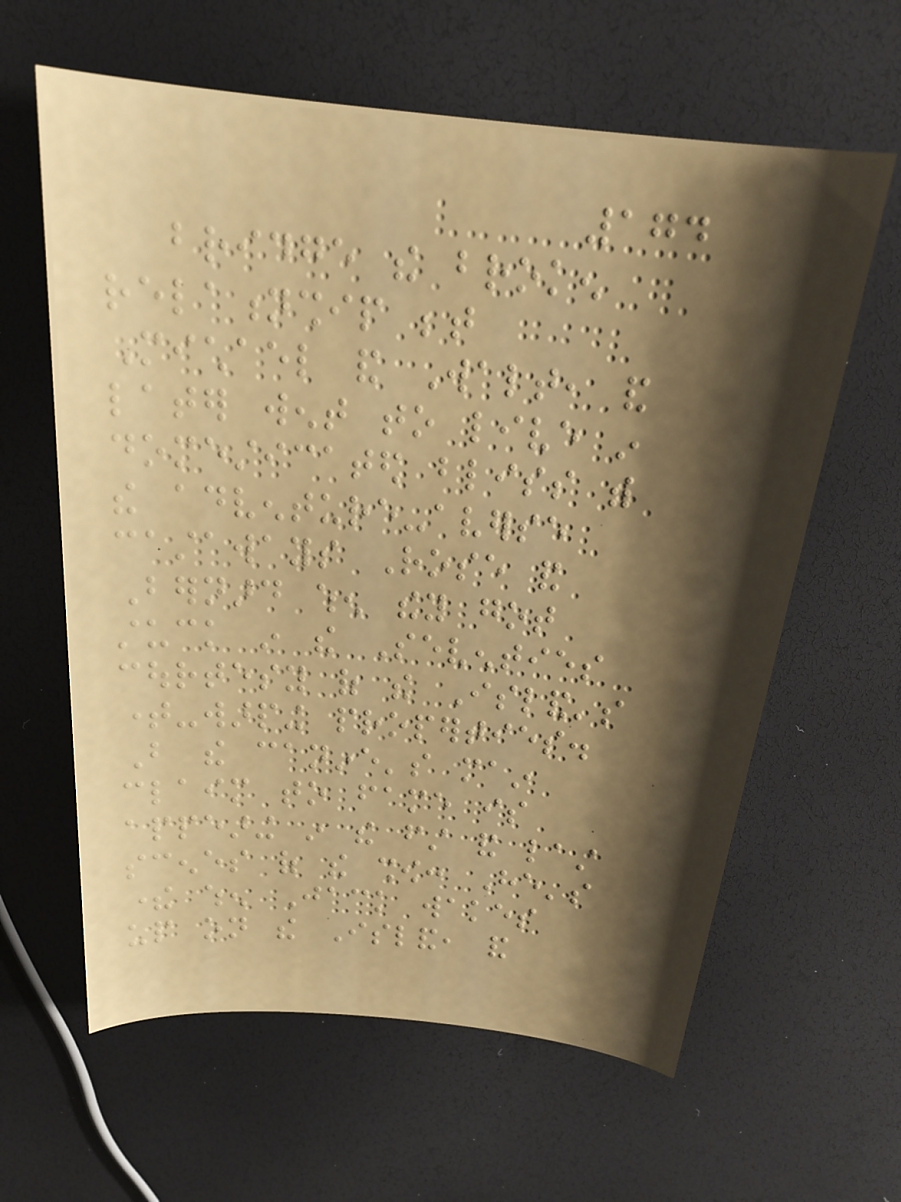174
bridge the broken
relationship between
Michael and Walt, and
later went to live in
domesticated bliss with
the adventure-averse
castaways Rose and
Bernard when they got
stuck in the Seventies
courtesy of the Island's
time-warping properties.
But the canine's main
claim to fame is
appearing in the first and last
scenes of the show: He's
there when Jack wakes
up on the Island, and
